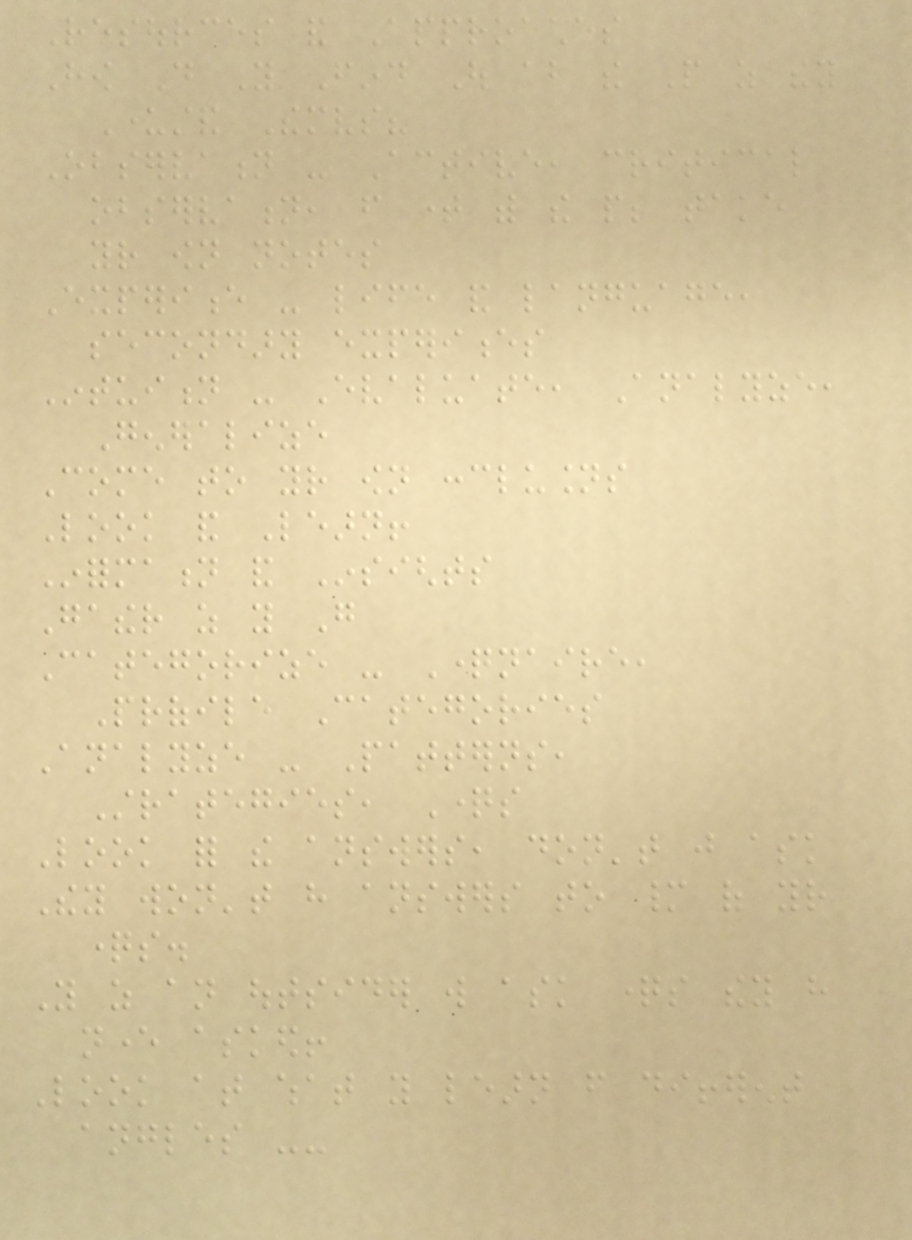Resources and Approaches
How Do You Find Out about the People as they
Understand Themselves?
Observation - Active, critical
observation, from time with the people; take
your own notes
Experience - life and language,
secondary experiences
Intuition - Evaluate, Analyze,
Generalize
Come to your own conclusions
Look and Learn!
Information and Insights
Gather as you Go
Categorize - Questionnaire,
Profile Categories
Analyze - Patterns,
Strategies, Questions
Look for the answers, don't just ask
They won't have answers to many of your
questions.
You as an outsider will ask questions they have
never asked!
Look at what you learn from different
angles --
